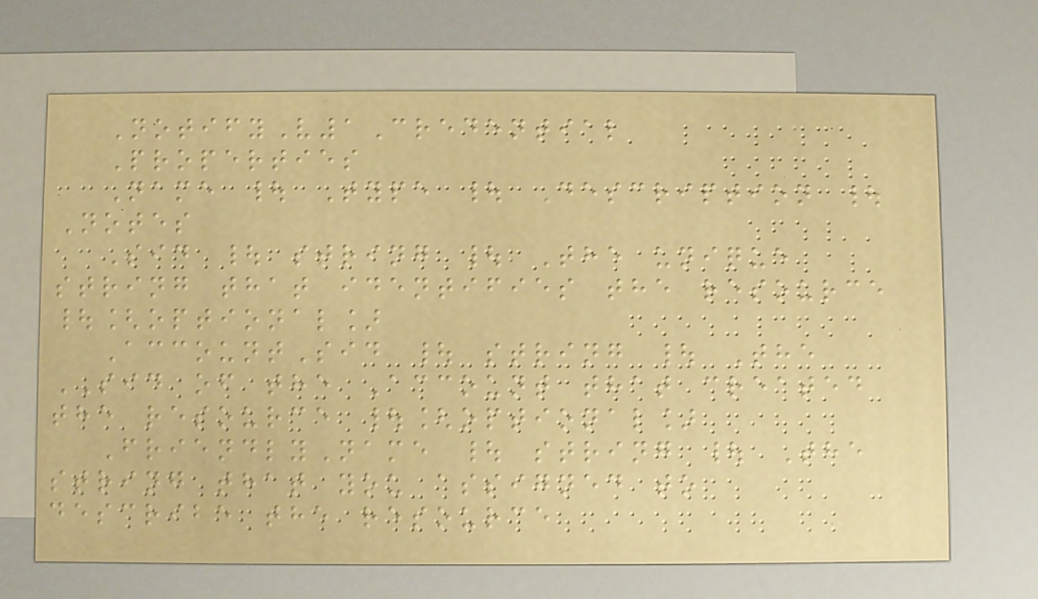NotifyV1Credential
Properties
Name | Type | Description |
Notes
Sid | string | The unique
string that identifies the resource
|[optional]
AccountSid | string | The
SID of the Account that created
the resource |[optional]
FriendlyName | string | The
string that you assigned to
describe the resource
